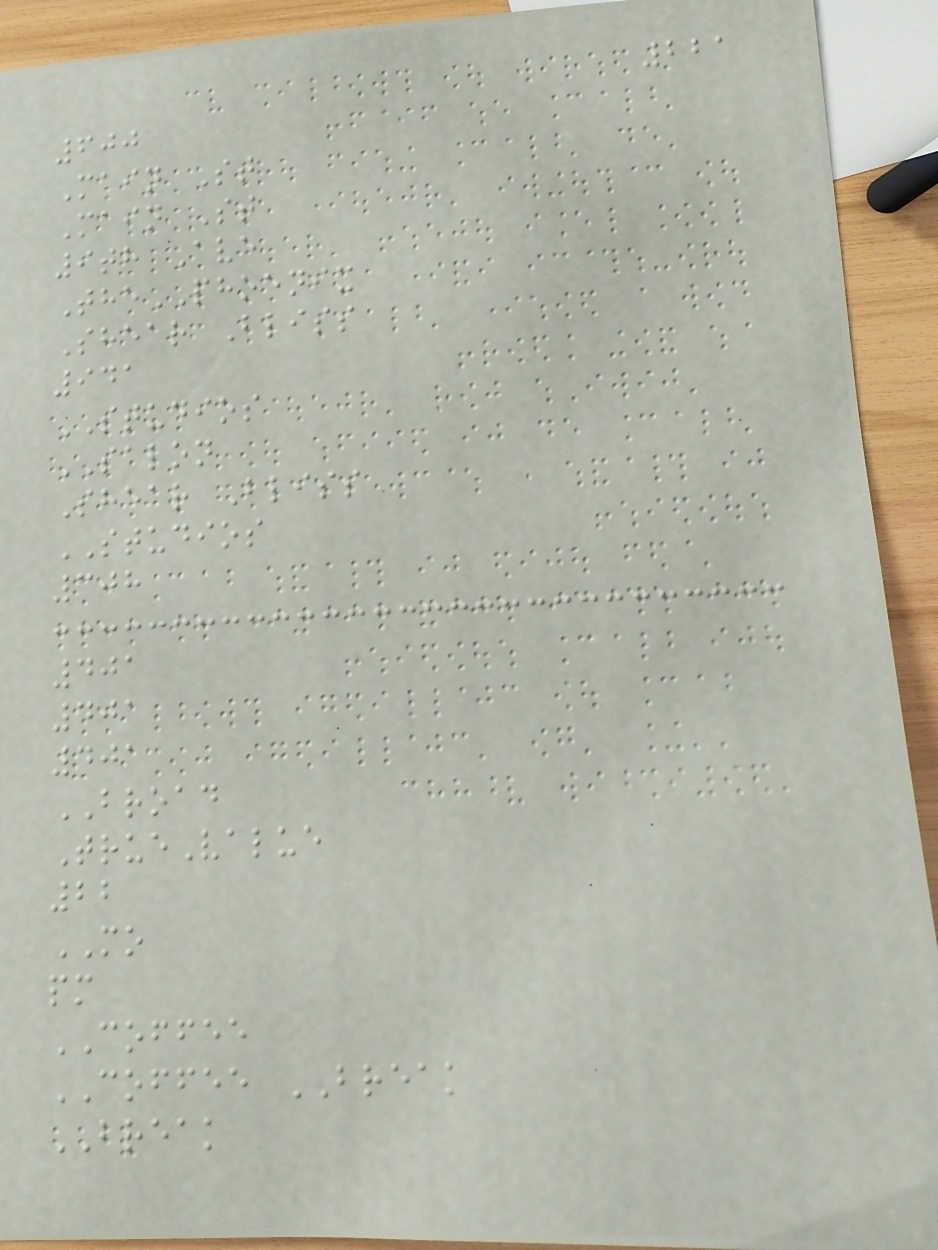221
600
Main St
Main St
9th Ave
ThePHOENIX
Shear Bliss
941
STUDIOS
SALON
Shear Bliss
STUDIOS
308
401
401
401
BROAD
TrueValue
22
MO
pm
COFFEE
COFFEE BREAK
BREAK
